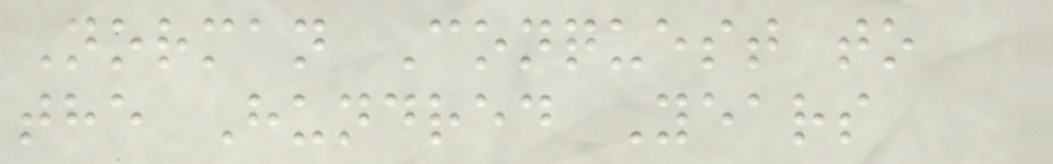Norman Conquest to
the Hundred Years
